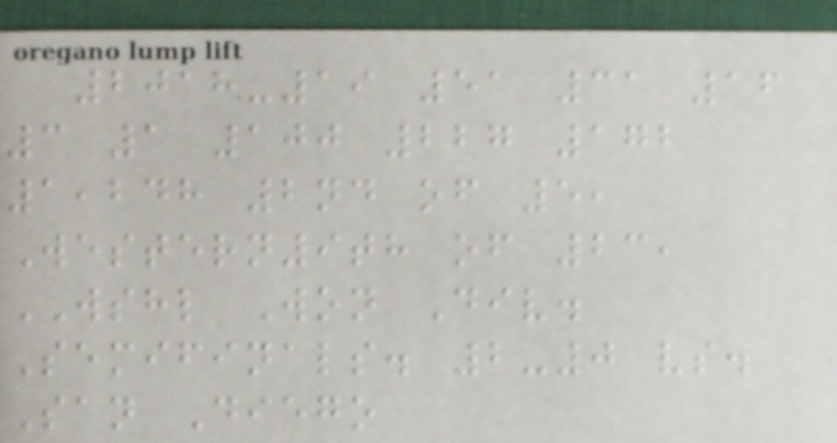2018-19 51 31 16
3 1 100 227 172
1,248 2nd of 5,
Western9th of 23,
WSHL Won Div.
Semifinals. 2-0 vs.
San Diego
